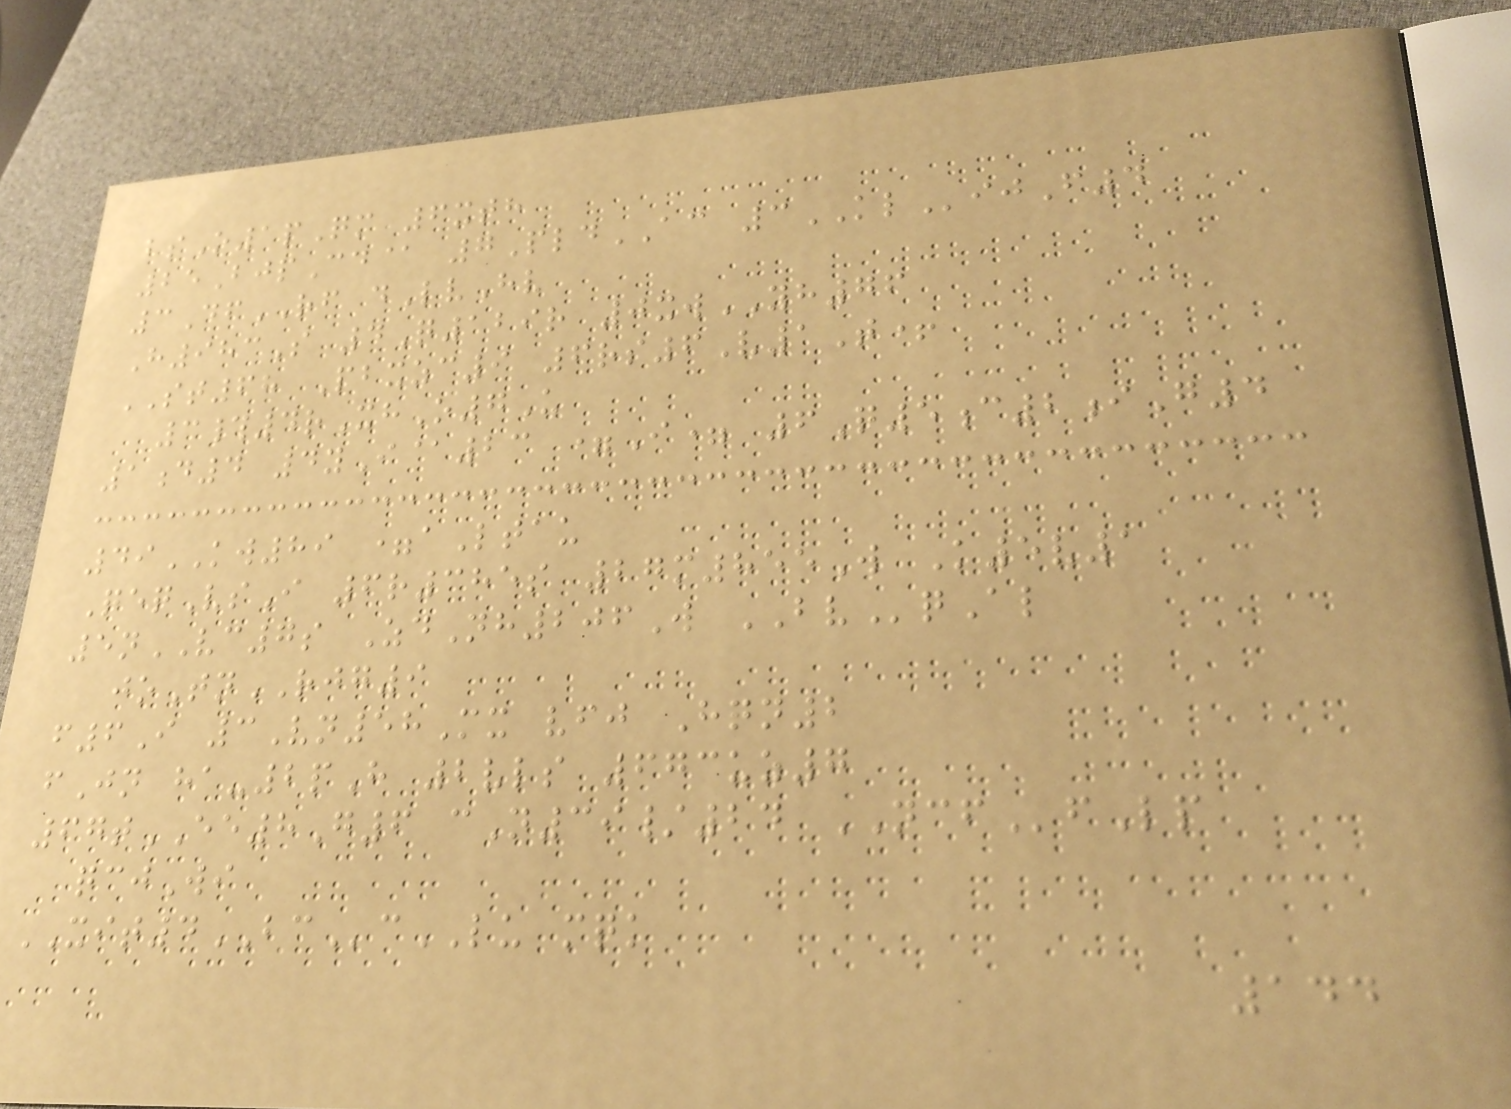bsO1pQm 6xth
25BjpCd@ 7PldAC 3KLijF4
3DfRF dLvHv
H983S 4Q129r 0xwYH76
ST68 Pbxzc9 6rs6V1T+
3#4rXhO7U
1d4 4yI@23 =I= 6Q5c2iG4
49KW89 =aLtau
QeqVsI 6r385s 27m855W K5v1
5nVC7s ZdNh206W BVqAl
joTnRJG9
f6I 3Vn58Mx vfj Hqn2
fJn ha-2pH 2vls 673uz7
67tEE8G6 cN39/24 NCFfLp
qcjWi
XIT4BCcLU mqk
144
